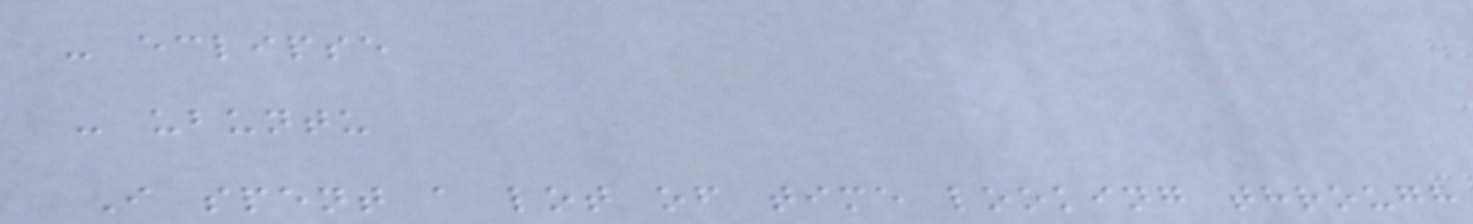- eclipse
- ubuntu
I spent a lot of time looking through
